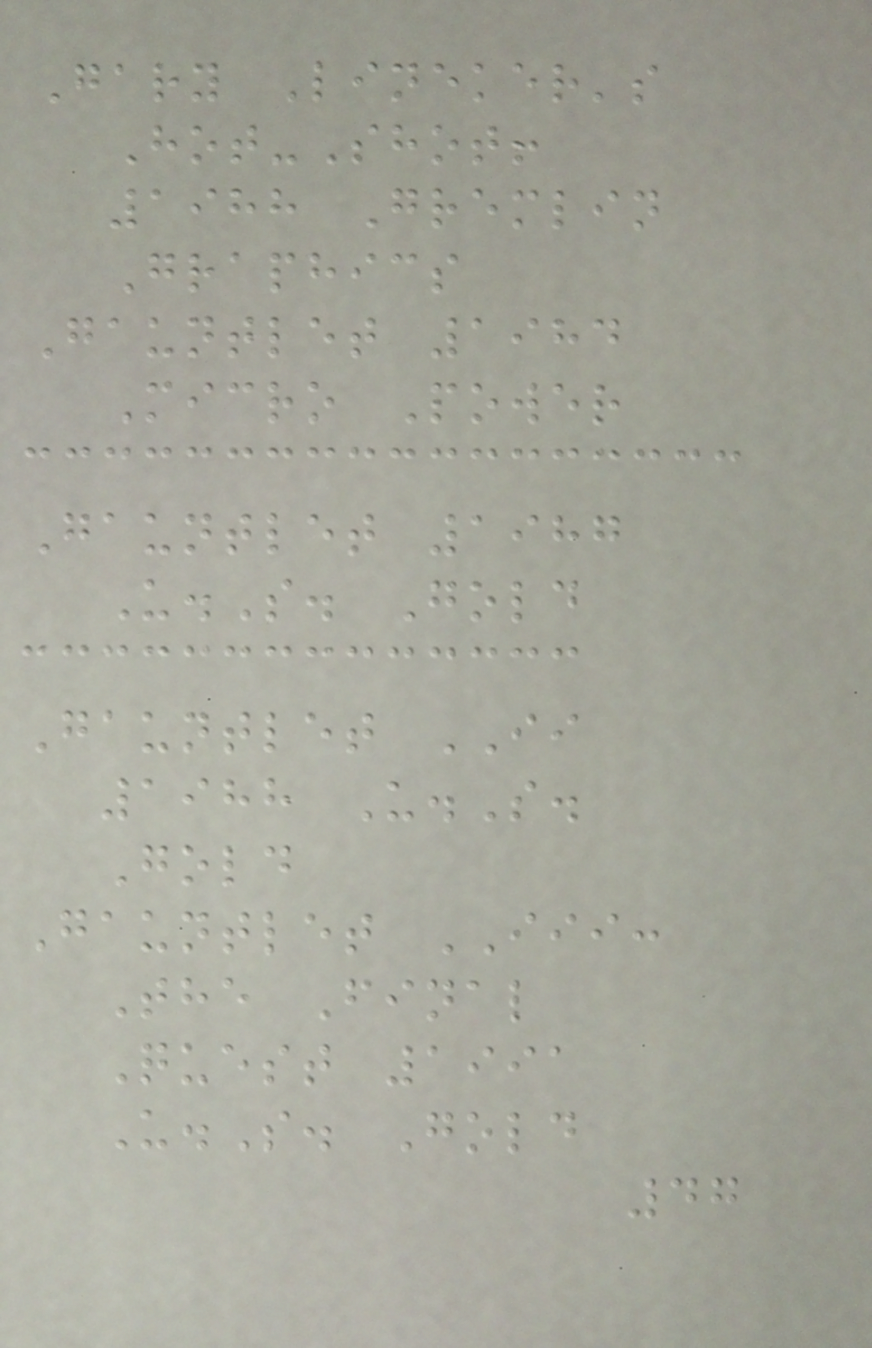Gary Lineker's
Hot-Shot!
1988 Gremlin
Graphics
Gauntlet 1984
Micro Power
Gauntlet 1987
U.S. Gold
Gauntlet II
1988 U.S.
Gold
Gauntlet III:
The Final
Quest 1991
U.S. Gold
47
